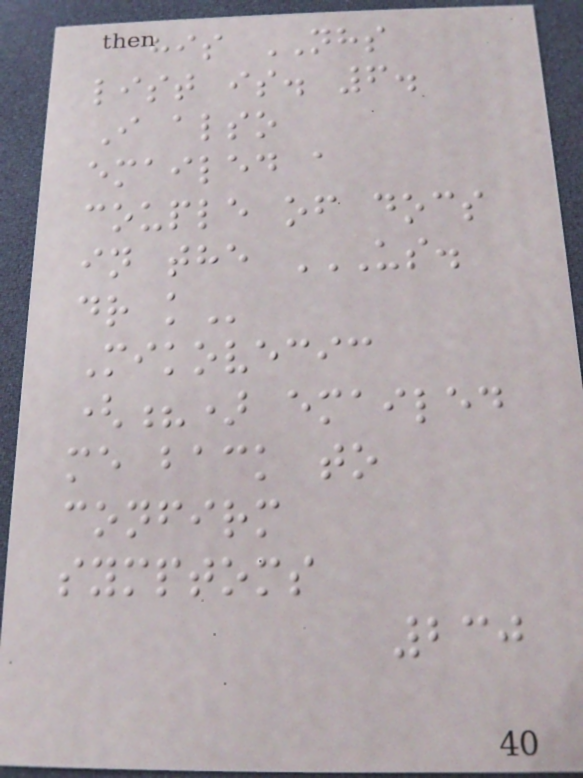his NHS
list is. 6.
I also
emailed a
couple of docs
in the US.
DR K
Mikovecic
(?) emailed
me back to
confirm
symptoms
230
